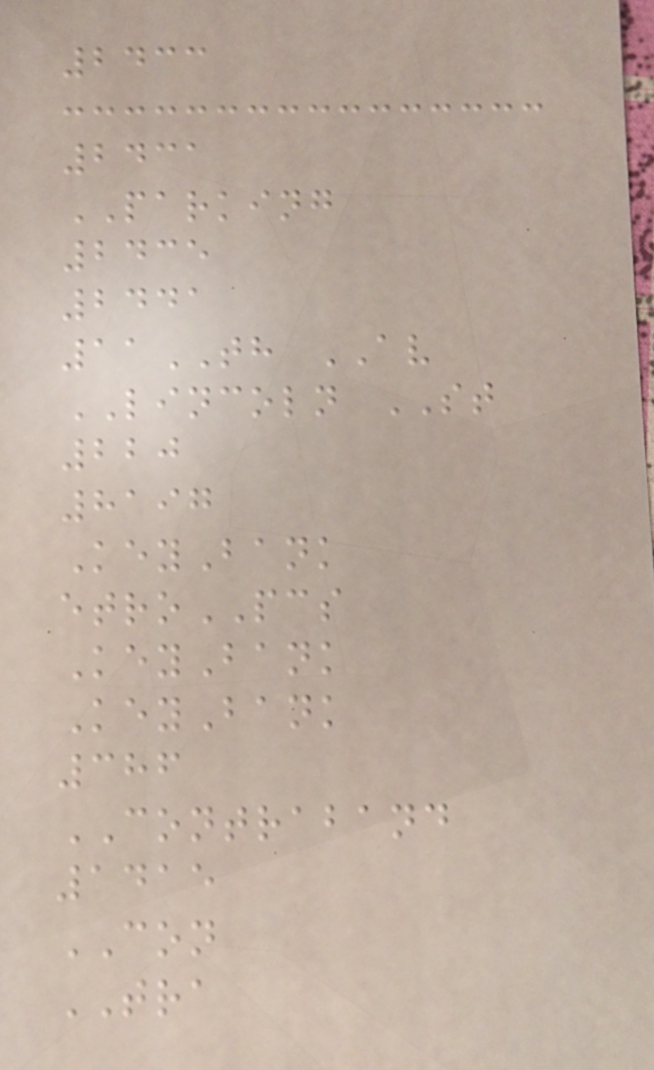2433
2431
PARKING
2435
2441
11TH AV
LINCOLN ST
220
8197
KeyBank
etroPCS
KeyBank
KeyBank
386
CONTRABAND
1415
CON
TRA
